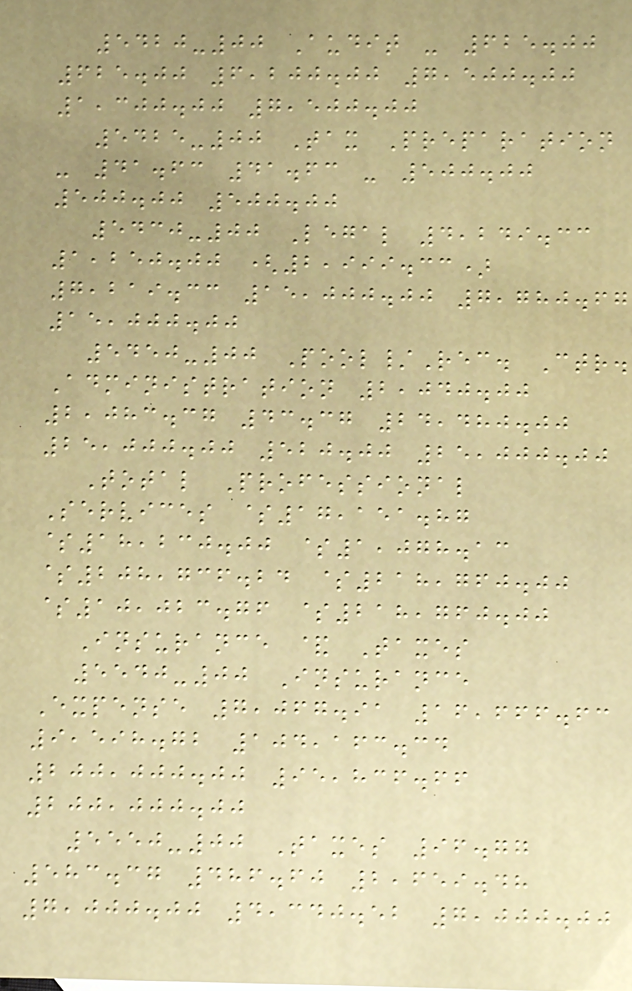5420-00 Audit - 625.00
625.00 6,200.00 7,500.00
1,300.00 7,500.00
5425-00 Tax Preparation
- 41.63 41.63 - 500.00
500.00 500.00
5430-00 Legal 4,249.33
1,250.00 (2,999.33)
7,219.33 15,000.00 7,780.67
15,000.00
5450-00 Pool/Rec. Ctr.
Administration 2,040.00
2,083.37 43.37 24,480.00
25,000.00 520.00 25,000.00
Total Professional
Services $17,151.87
$18,230.00 $1,078.13
$208,736.24 $218,760.00
$10,023.76 $218,760.00
Insurance & Taxes
5540-00 Insurance
Expense 7,067.91 16,666.63
9,598.72 104,163.34
200,000.00 95,836.66
200,000.00
5550-00 Taxes 96.77
583.37 486.60 2,659.48
7,000.00 4,340.52 7,000.00
